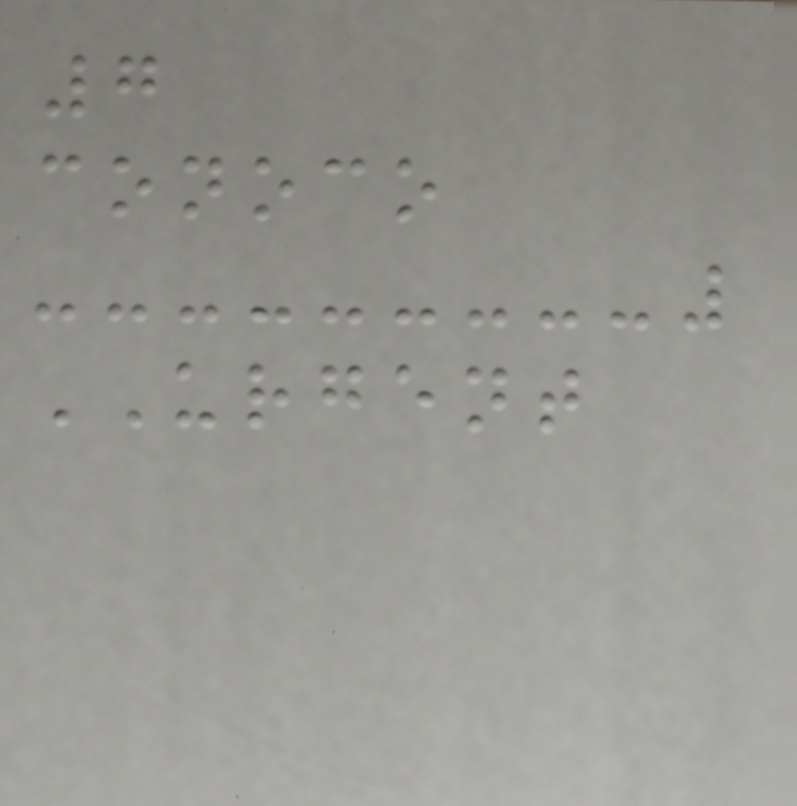7
conoco
URGENT
